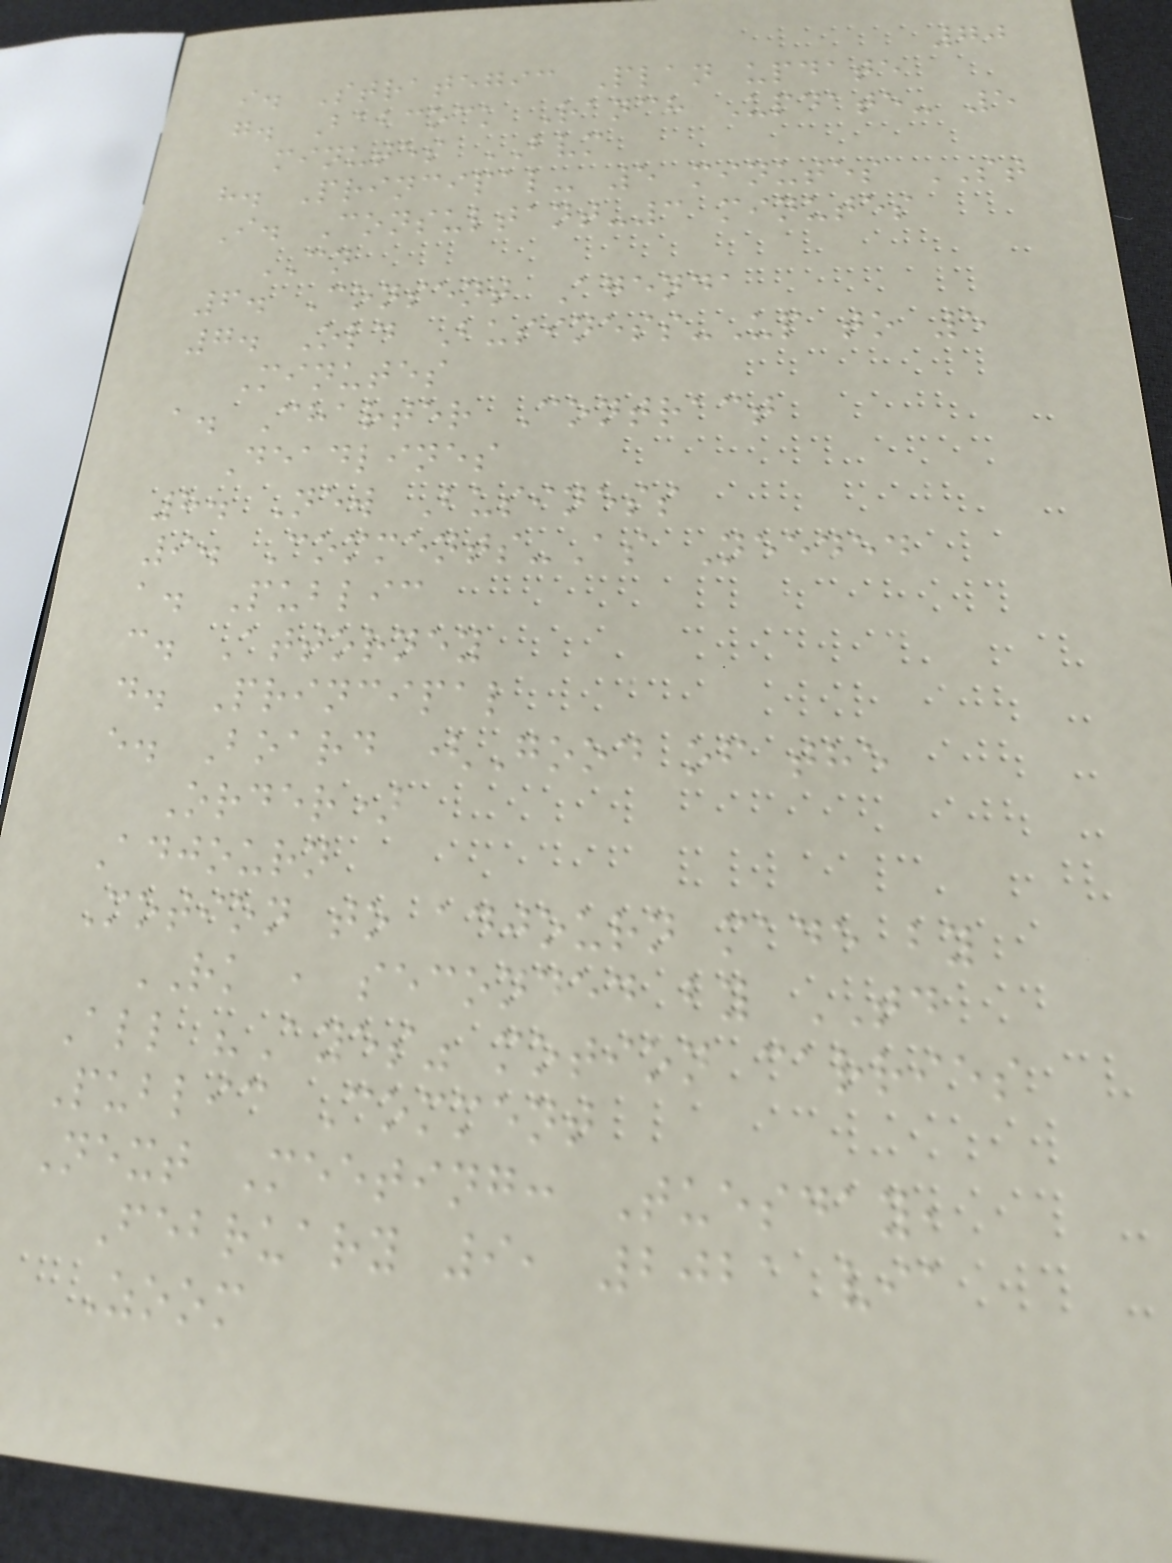70
i. Strategic Plan update
g. Babcock Ranch Update- 5
minutes BVM
h. Principal- 5 minutes ST
I. Consultant-3 minutes
CN
6. Consent Agenda
7. Old Business-Up to 5
Minutes
a. Charter Contract
Deadlines
8. New Business
9. Comments-As Needed
a. Public
c. Attorney
d. Principal
e. Board (Good of the
Order)
Adjourn
Motion to adjourn made by
RK , seconded by TD
All "Ayes" motion carries
Public Comment
Next Meeting: Tuesday,
February 9, 2021 via
Zoom
